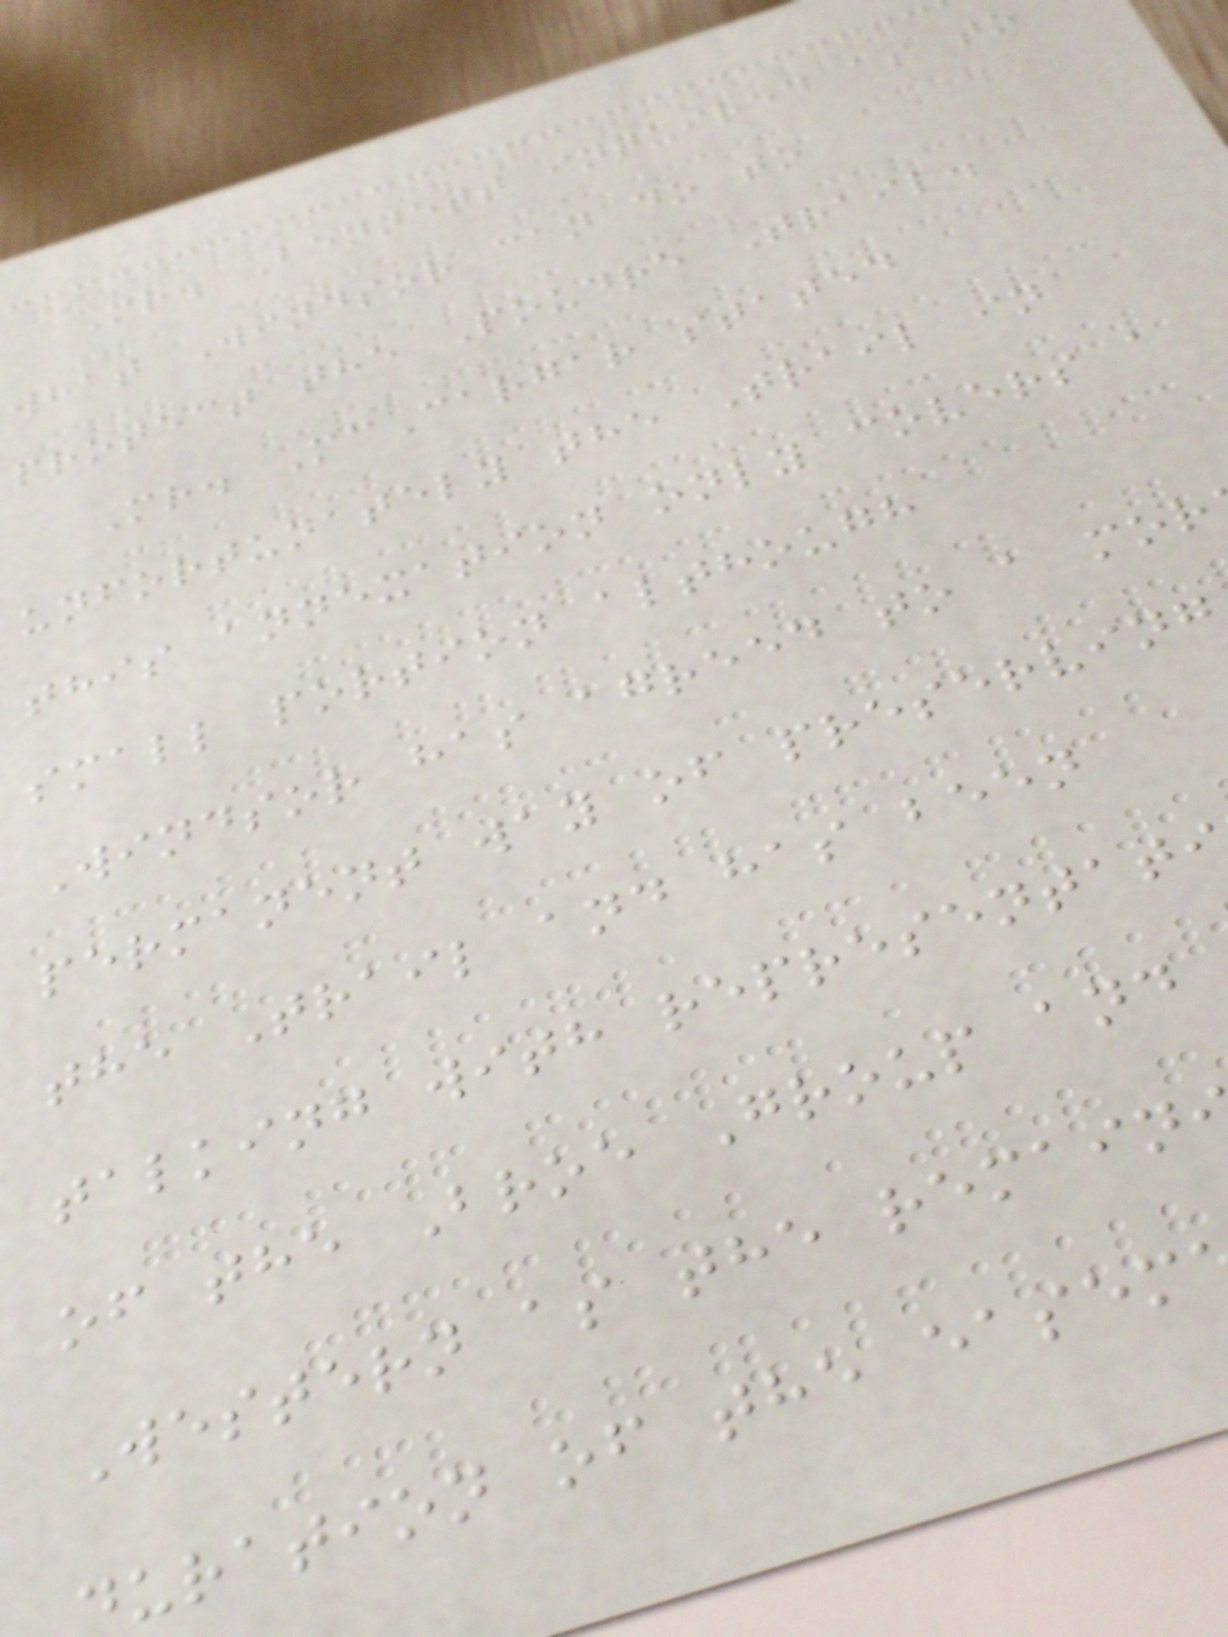Mr. Bennett inquired as to
what Windsor can do to
protect the Poudre Trail.
Mr. McCargar stated
unfortunately the Trail in
this annexation only covers a
small portion although
Windsor has agreed to a mor
permanent way of preserving
the Trail and has been
talking with representati
of the Broe Group and
Western as the remain
uration of the easem
